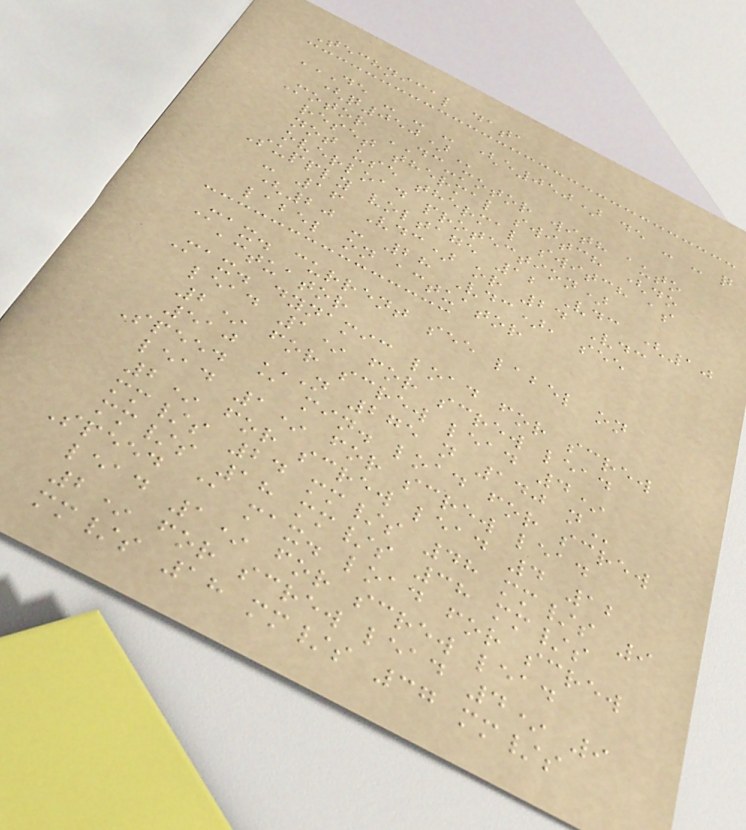Technical data
DE - - - (E050) DE - - Q
(Q050)
Motor DC-motor with auto
reset thermal switch (do
not use thermal switch as
overload protection)
Supply voltage 12 Vdc (10
- 16 Vdc) or 24 Vdc
(20 - 28 Vdc), see
label on actuator
Max. current see label on
actuator
Max. dynamic load for screw
lead 1* for screw lead
2* for screw lead 4*
510 N 275 N 140 N
Speed @ min. load for screw
lead 1* for screw lead
2* for screw lead 4 12
mm/s 24 mm/s 48 mm/s 9
mm/s 18 mm/s 38 mm/s
Speed @ max. load for screw
lead 1* for screw lead
2* for screw lead 4* 9
mm/s 18 mm/s 37 mm/s
